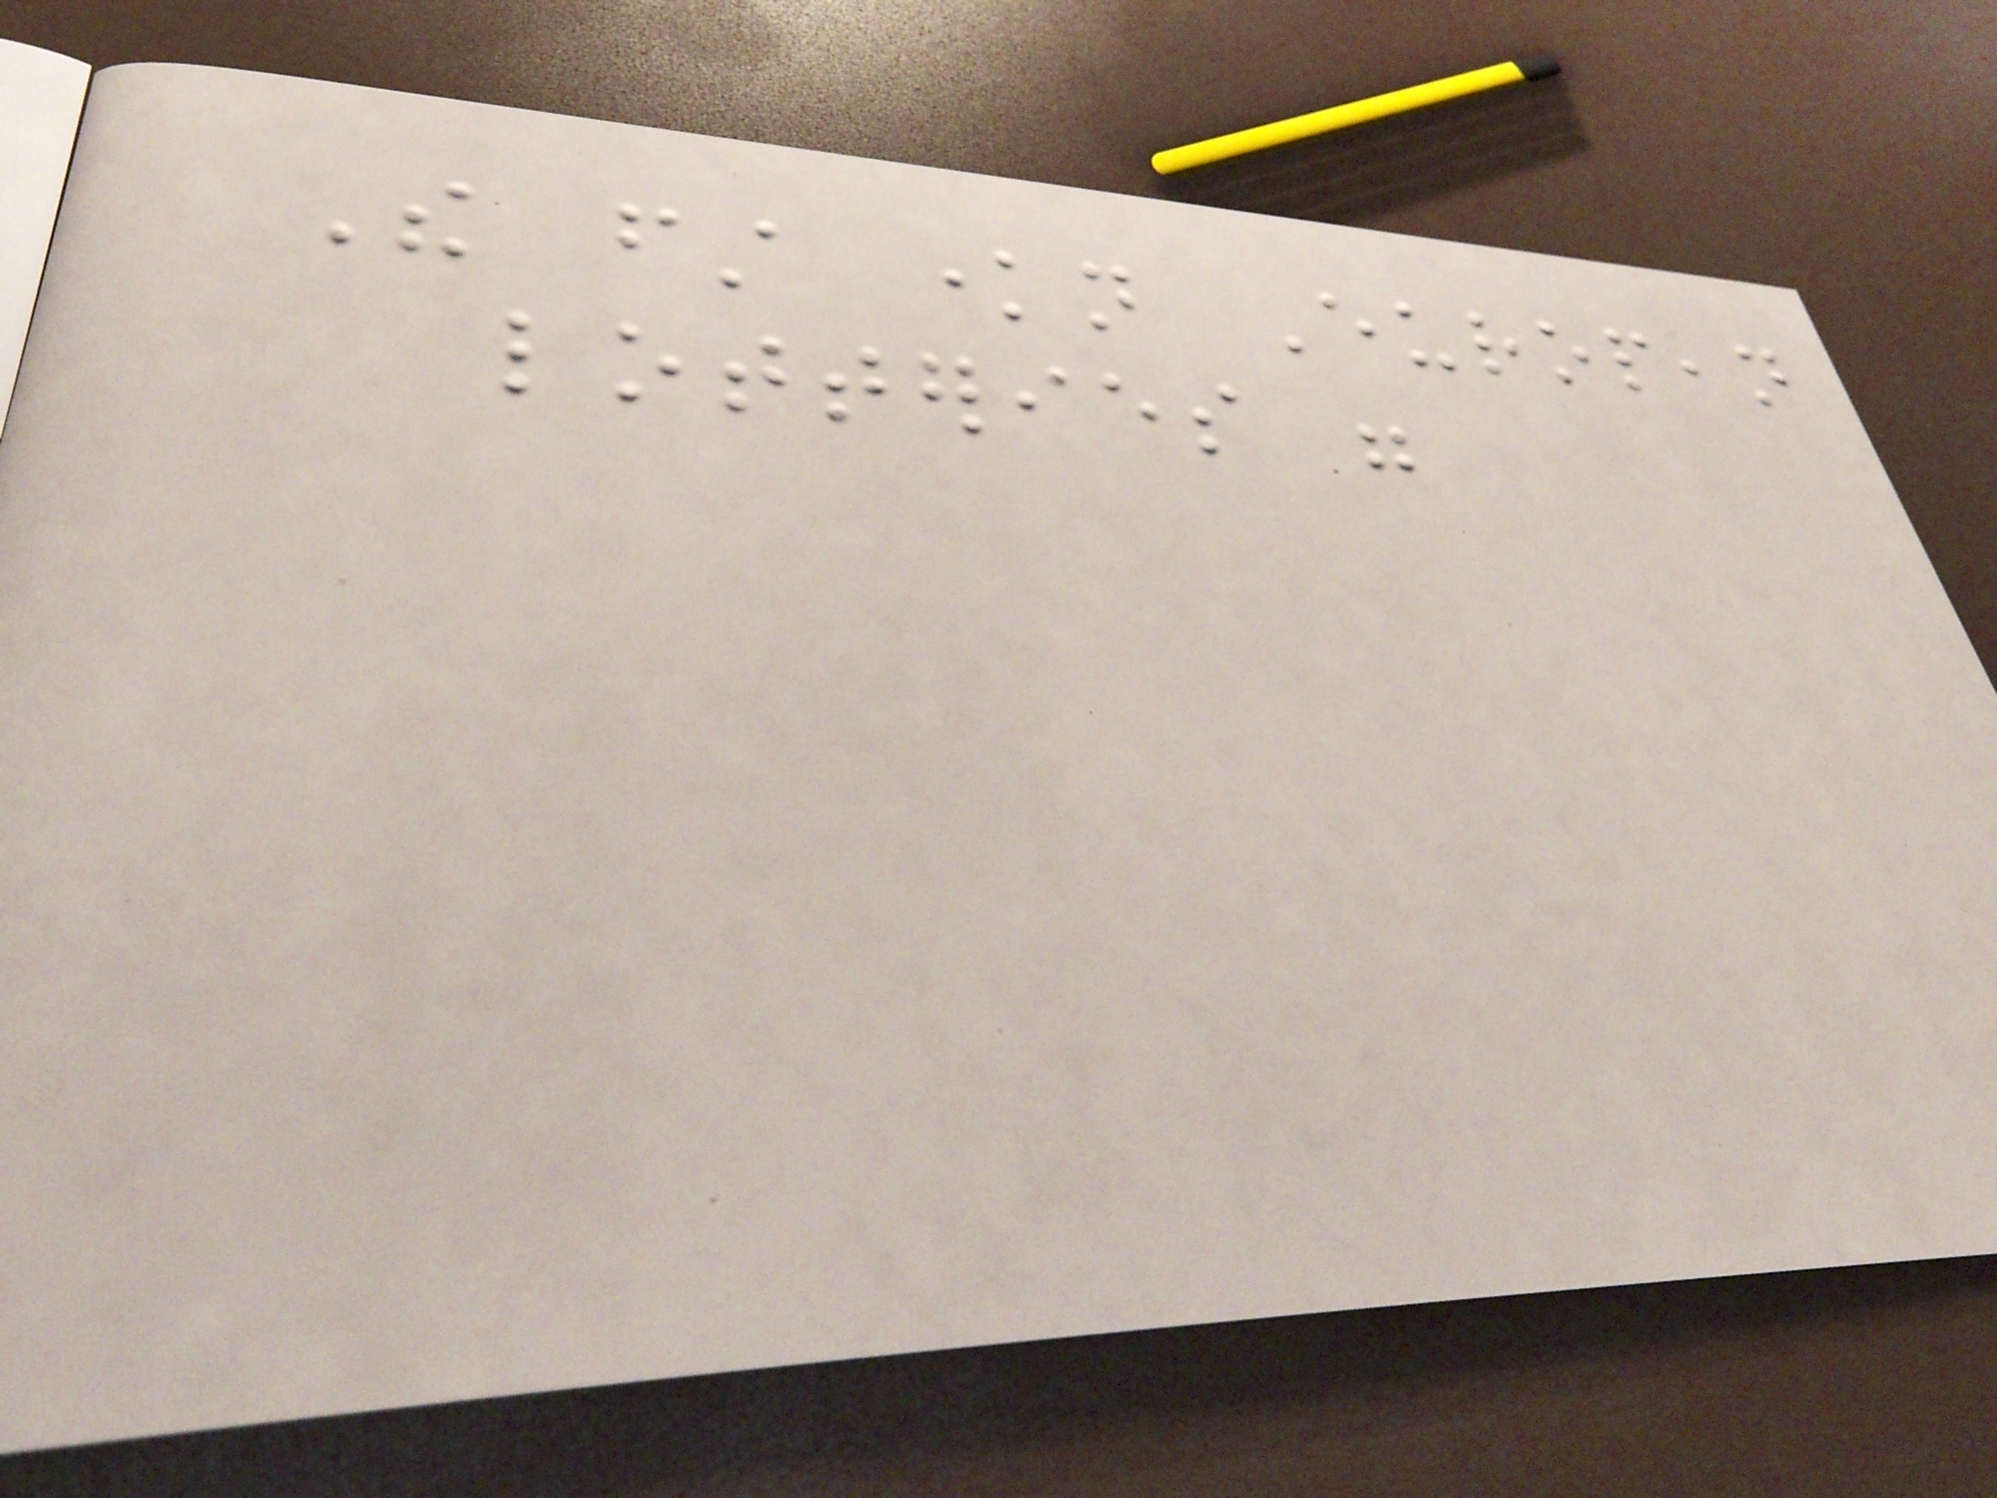The first known European
lotteries were
